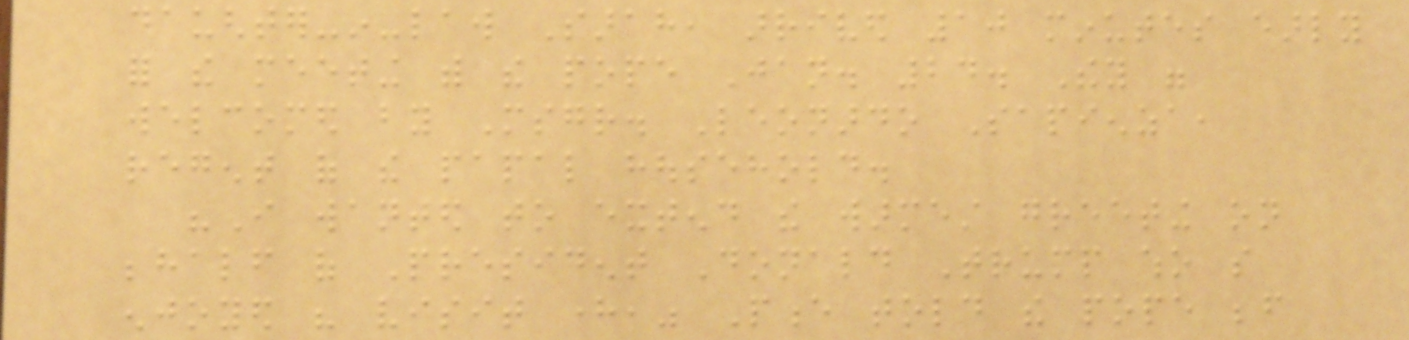daughter-in-law Sarah, arrived 10 minutes early
for the meeting with the pope Jan. 24. They were
welcomed by Msgr. Leonardo Sapienza,
regent of the papal household.
"I wanted to extend the warmest greeting on
behalf of President Donald Trump who so
enjoyed his visit here," Pence told the pope before
